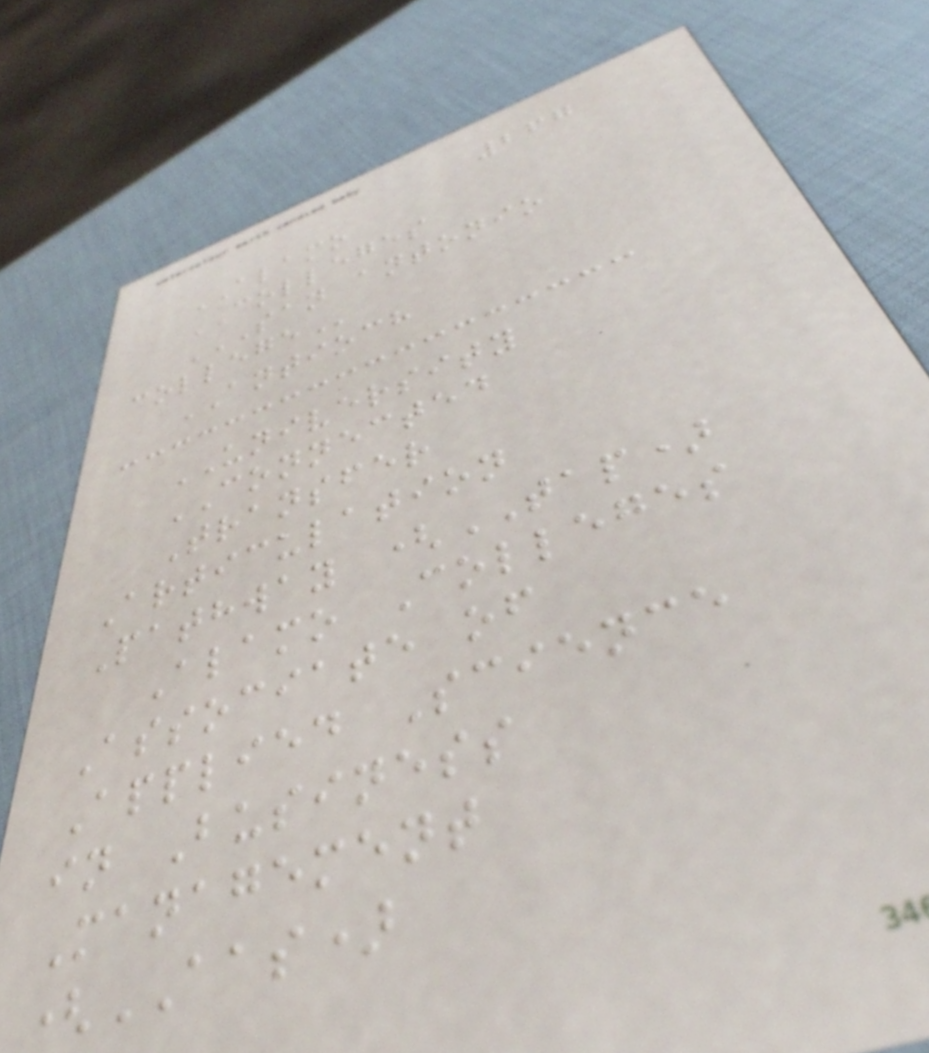267
ALAMO
COLLEGES
SAN ANTONIO
COLLEGE
ANTIOCH
UNIVERSITY
CONNECTED
Transfer
Articulation
Pathway (TAP)
Alamo Colleges
Associate of
Applied Science
in Business
Management
(AAS)
